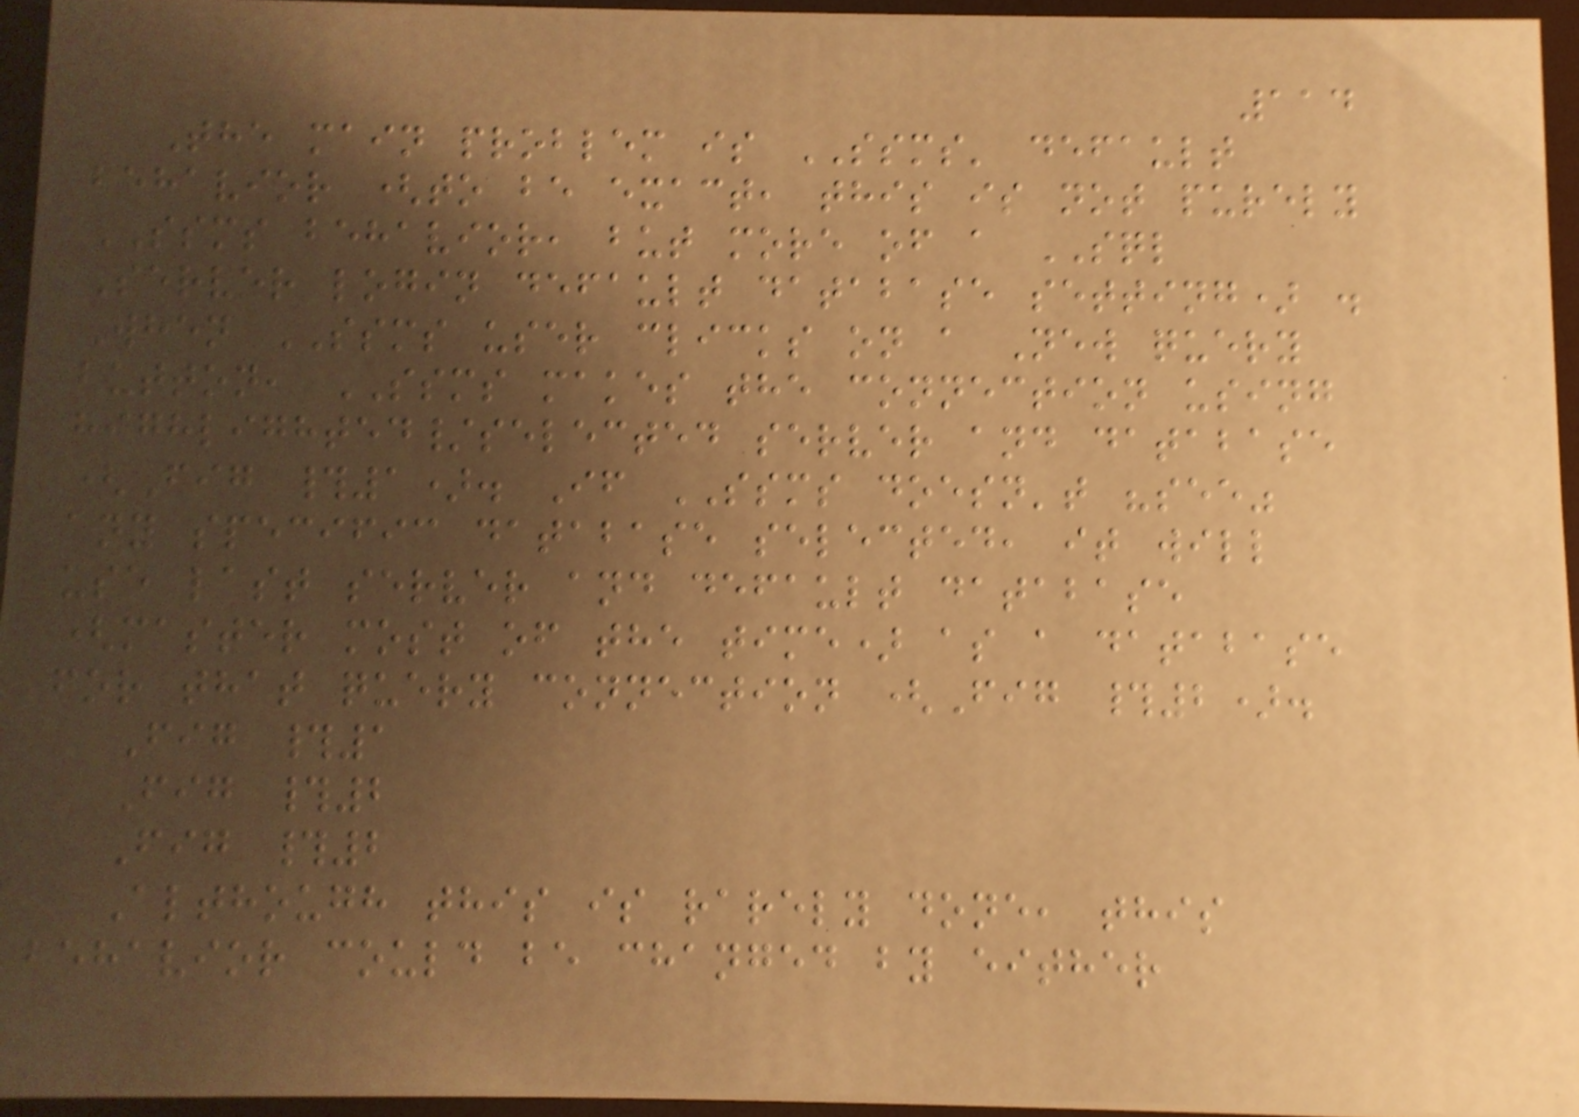114
The main problem is SSMS' default
behavior (to be exact, this is not purely
SSMS behavior, but more of a SQL
Server login default database setting) .
When SSMS user clicks on a New query
button, SSMS makes the connection using
highlighted/selected server and database
(Fig #1). If SSMS doesn't "see"
any specific database selected, it will
use last server and default database
(master most of the time) as a database
for that query connection (Fig #2).
Fig #1
Fig #2
Fig #2
Although this is rarely done, this
behavior could be changed by either
